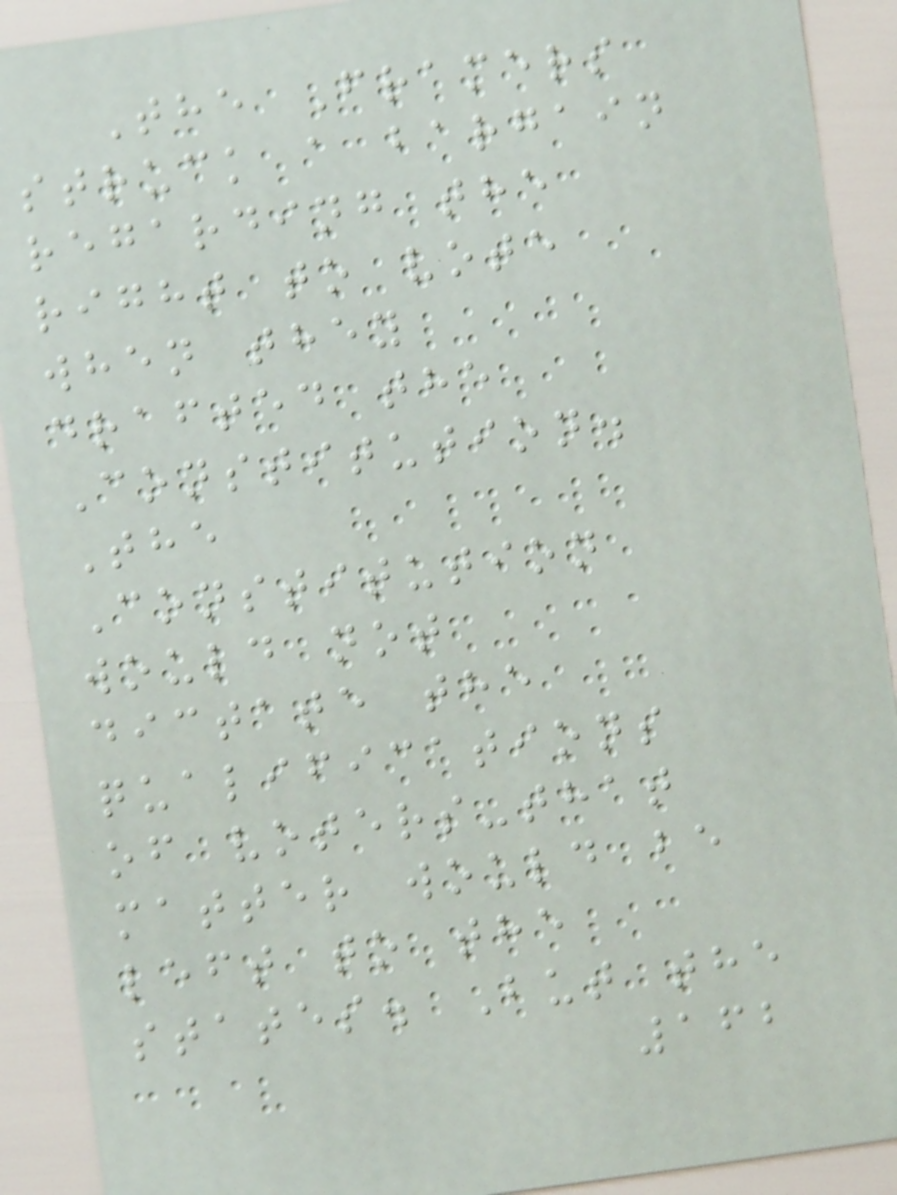The Framers
struck a bargain
regarding the
right to vote
when they
drafted the
Constitution.
The
Constitution
would not
dictate the
qualifications
of voters-that
matter would be
left to the
states. But the
162
